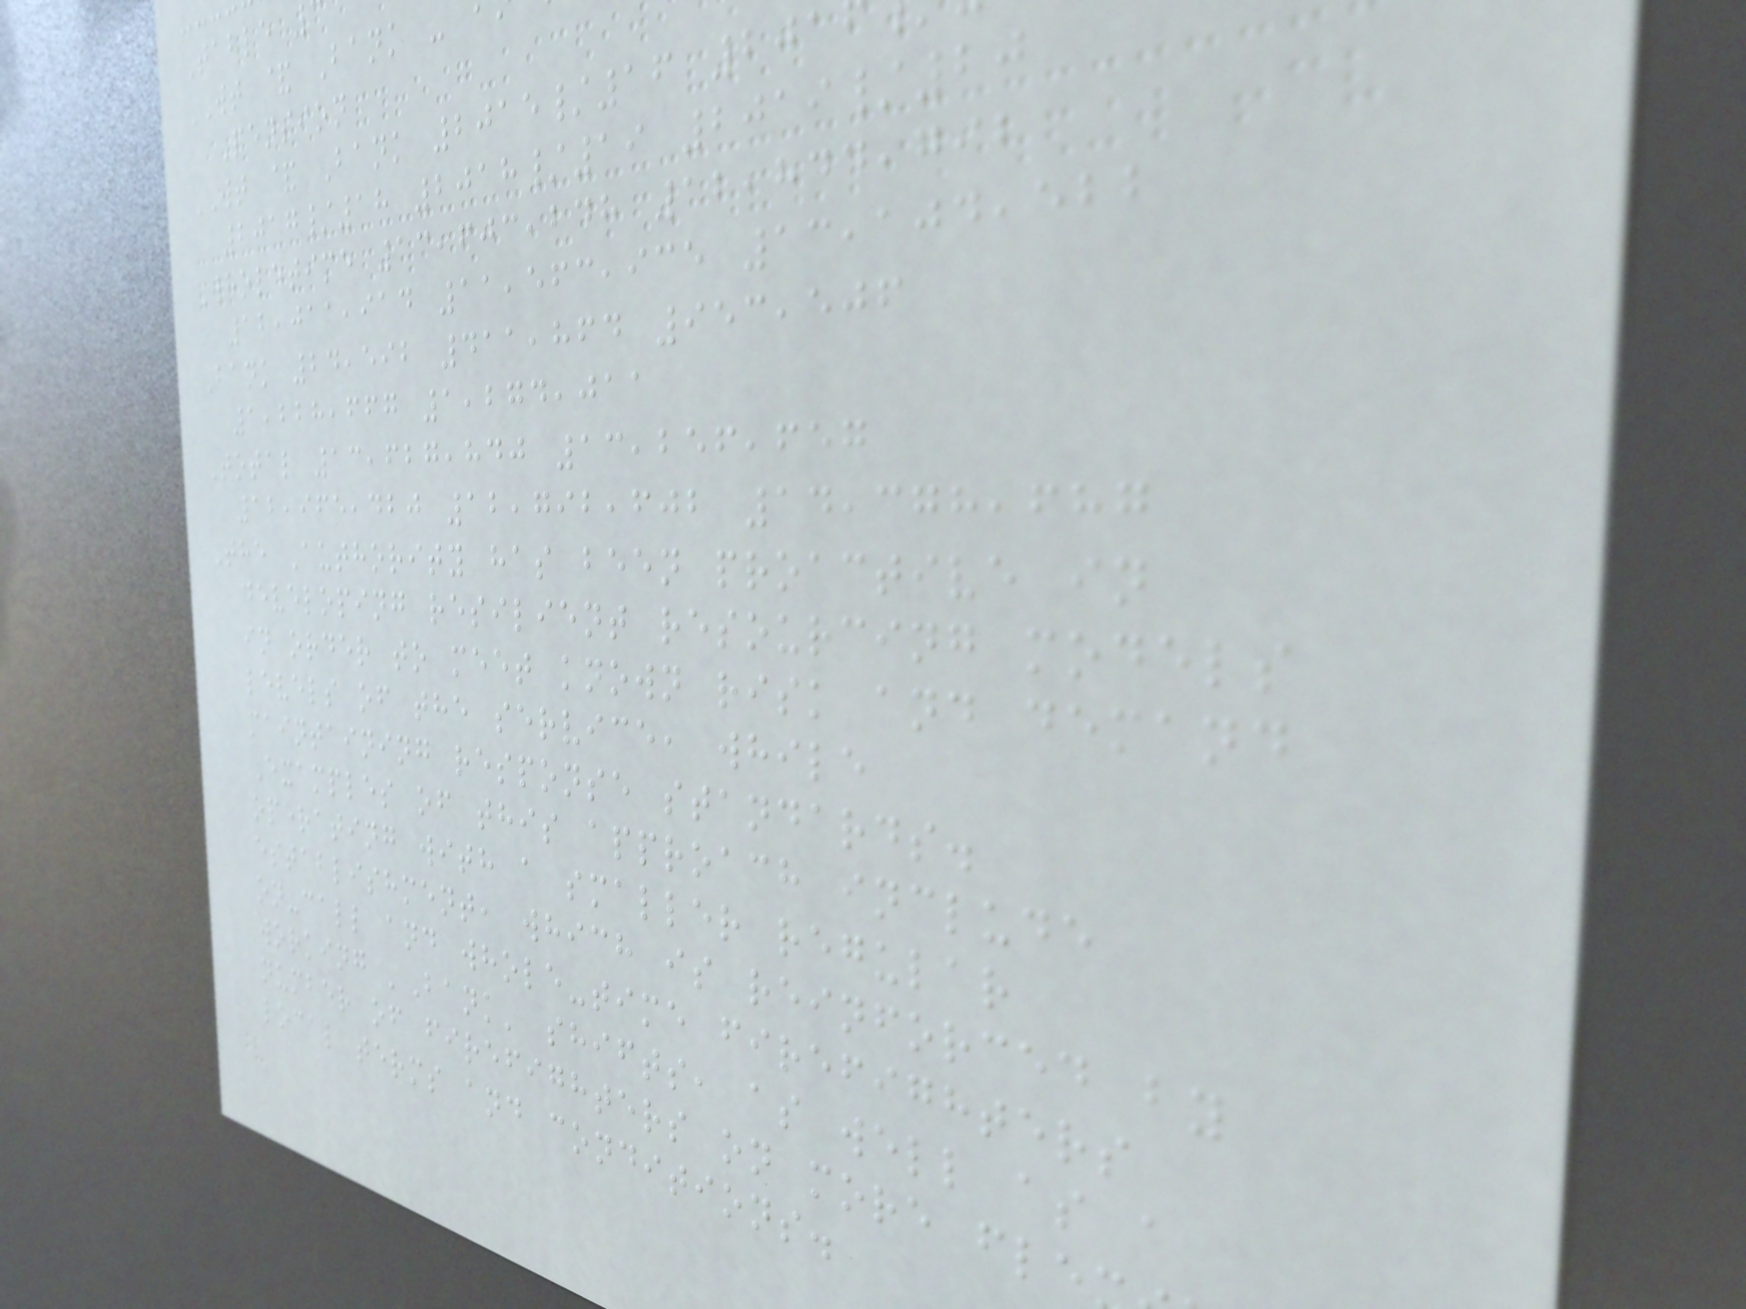Table
WT & Bank -
Pension
WT & Bank 2015/16 201
2017/18 2018/19 2019/20
Wholetime 13,603,248 12,844,792
12,011,914 11,563,935 13,104,522
Bank 24,592 411,864 953,506
1,228,667 1,274,011
Total 13,627,840 13,256,657
12,965,420 12,792,602 14,378,687
The Authority has been proactive in
developing resilient resourcing models
in order to meet known risk and demand
levels of the service, while
maintaining response standards.
Examples of this approach include
operating with a smaller regular
establishment, which is reinforced by
on-call and whole-time firefighters
working 'Bank' shifts, as well as a
number of firefighters on more fle
local terms and conditions.
